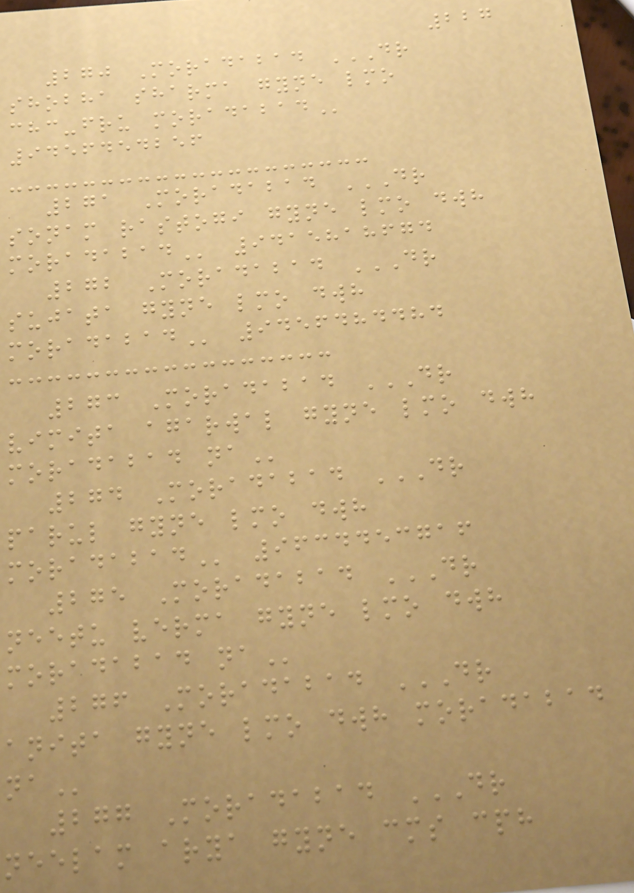227
270 Moradabad DR
SHOBHA SHARMA GYNE LMO
CHC-FRU MORADABAD
9456454256
271 Moradabad DR
SONAM RASTOGI GYNE LMO DWH
MORADABAD 9415818674
272 Moradabad DR
SUJATA GYNE LMO DWH
MORADABAD 9456484484
273 Moradabad DR
VIMITA AGARWAL GYNE LMO DWH
MORADABAD NA
274 Moradabad DR
PARUL GYNE LMO DWH
MORADABAD 9634453716
275 Moradabad DR
NEETU VERMA GYNE LMO DWH
MORADABAD NA
276 Moradabad DR
ANITA GYNE LMO DWH MORADABAD
NA
277 Moradabad DR
NEELAM ARYA GYNE CMS CPH
